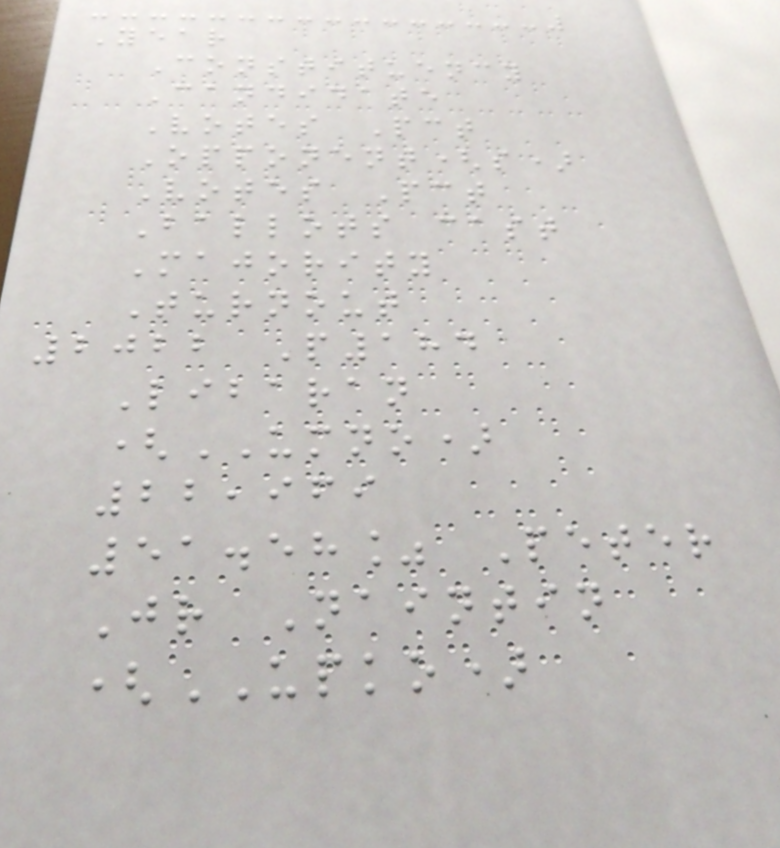Year
Constituency
Candidate
Votes Pct
Opponent(s)
Votes Pct
Ballots cast
Majority
Turnout
2022 P184
Libaran
(UMNO)
22,969
51.58% Peter
Jr Naintin
(UPKO)
